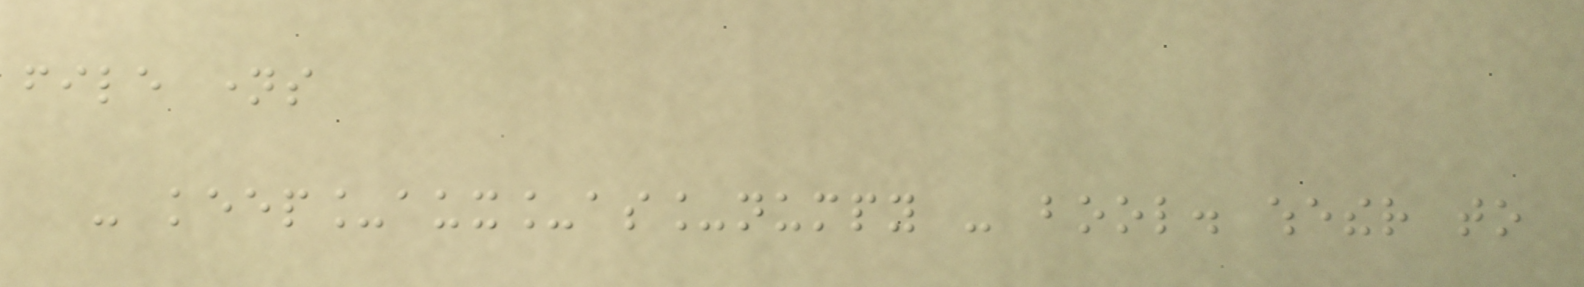file names
- keep_aux_as_numpy - bool. whether to
